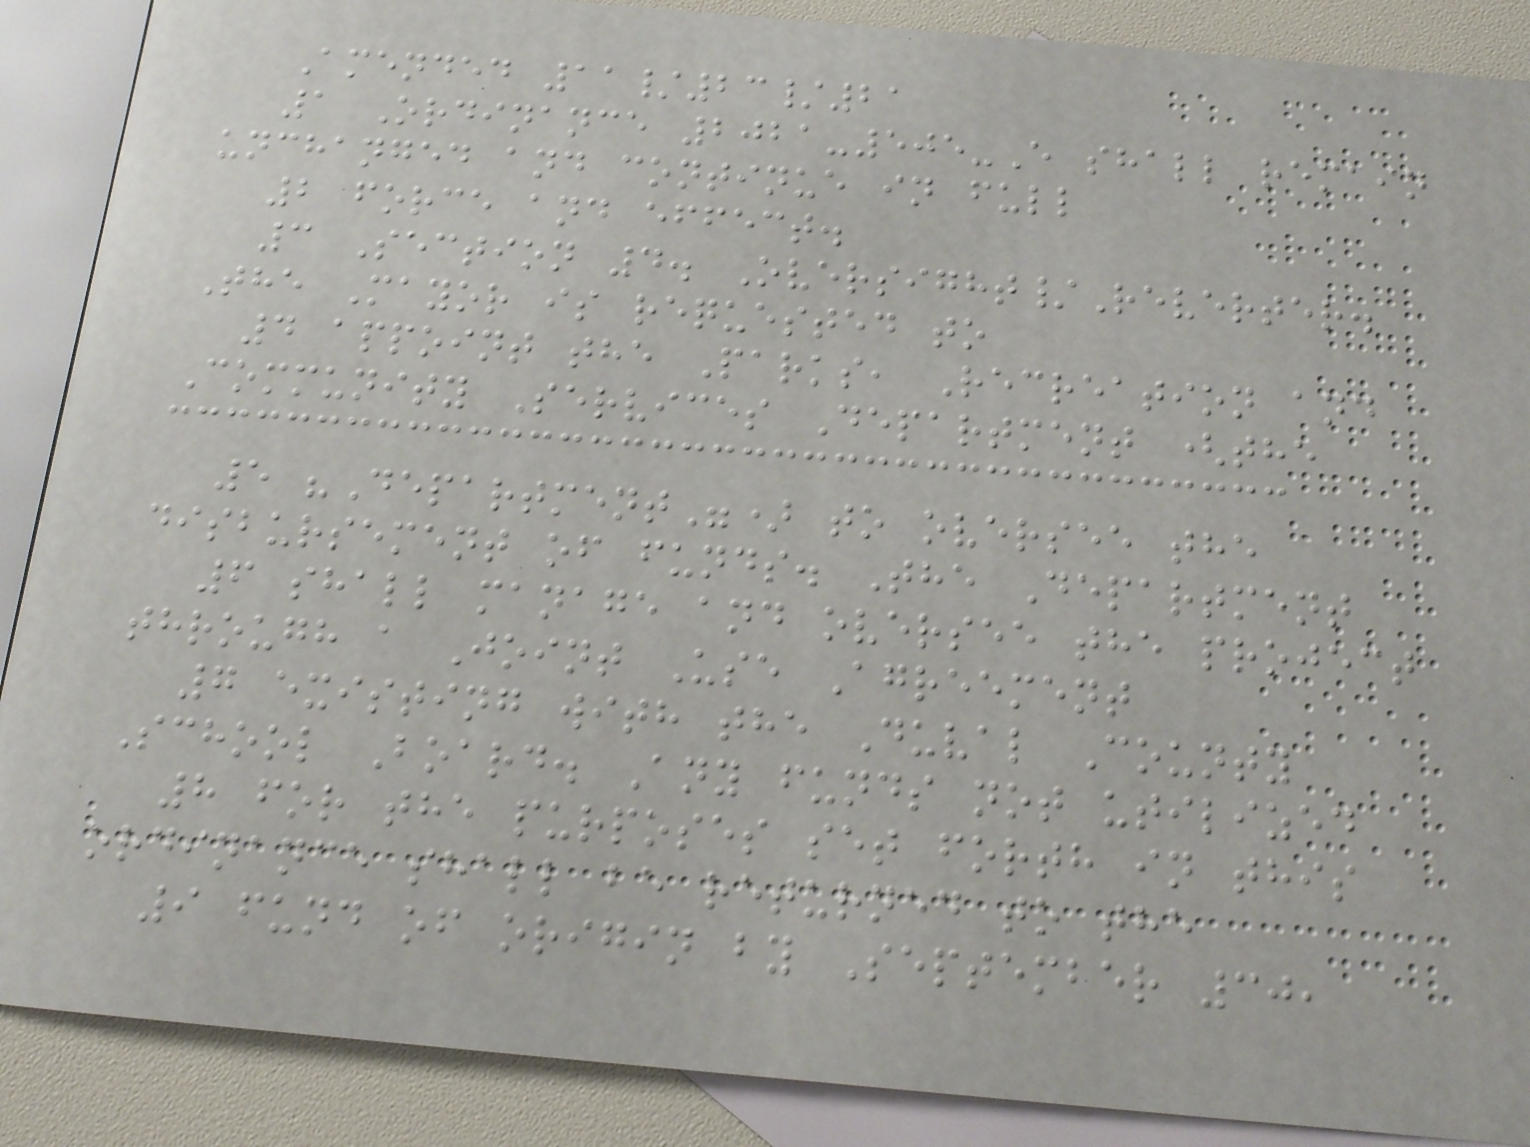Amended 11/23/21
1 Ordinance 2021-505-E shall remain
unchanged and continue in full
2 force and effect.
3 Section 4. Oversight/Reverter.
The Mayor is requested to
4 appoint the Parks, Recreation and
Community Services Department (the
5 "Department") to oversee the
disbursement of funds. The Department
6 shall manage and oversee the project
through a Joint Use Agreement
7 existing with the Duval County
School Board. Any funds not utilized
8 for the purposes set forth in this
ordinance shall be returned to the
9 fund of origin by September 30,
